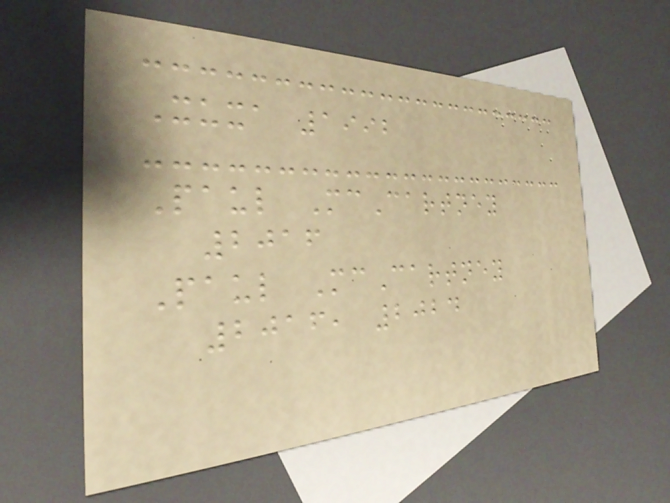Xuxa 1992
Paul McCartney
2016
Paul McCartney
2016, 2024
